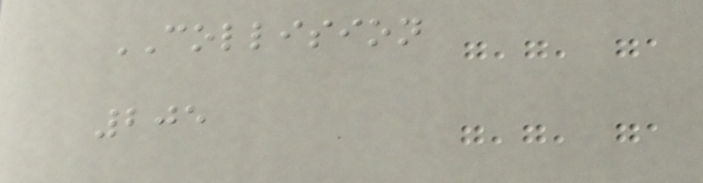COLLISION
205
